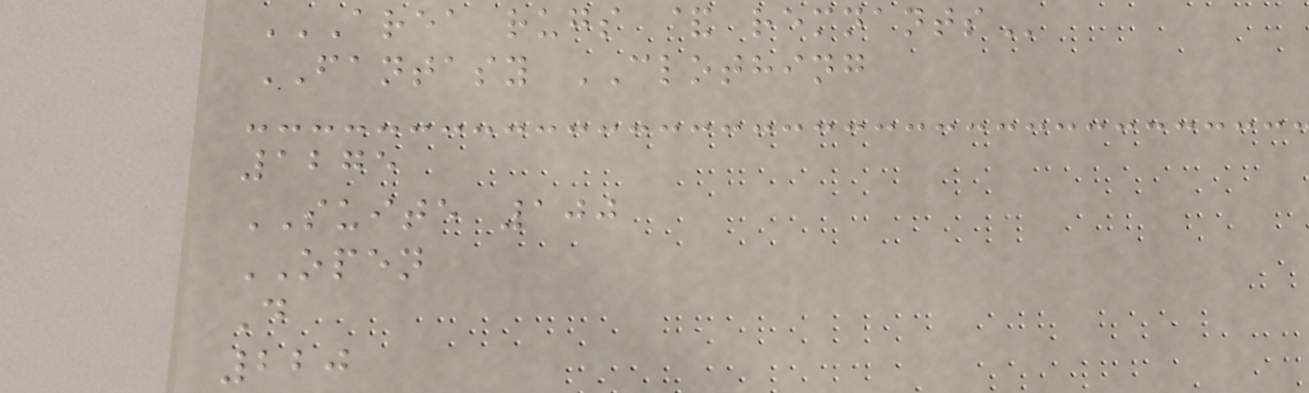AREA RUGS & REMNANTS
FANTASY CLOTHING
1275
SUITE 100
OPEN
D
220
